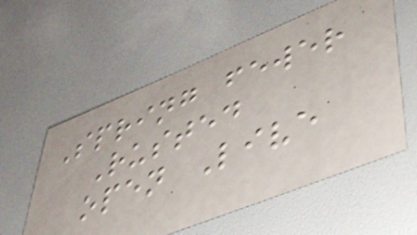Spring fewer
Rusted
open Live
